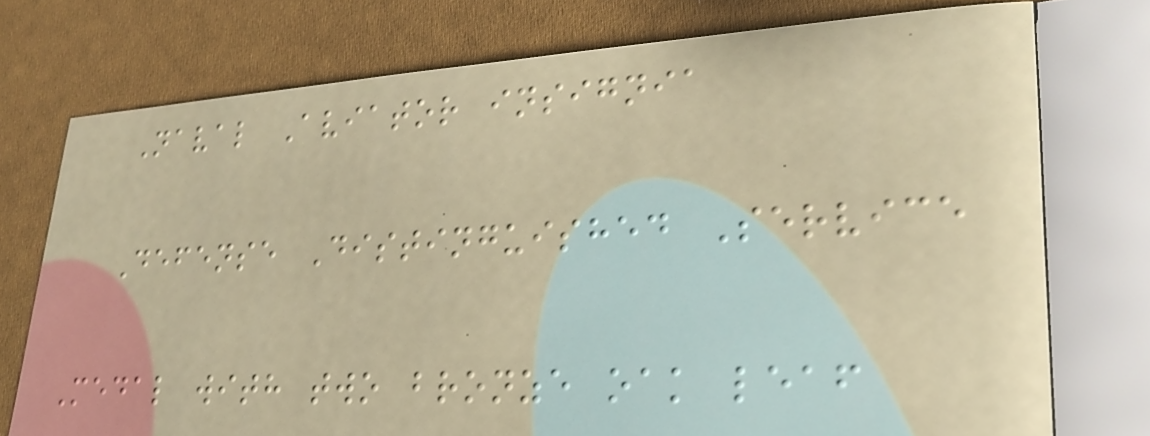Naval Aviator insignia
Defense Distinguished Service
Medal with two bronze oak leaf
